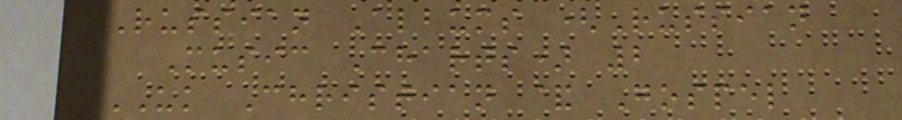Russian Albums (Russian
Music Charts) 2
UK Christian & Gospel
